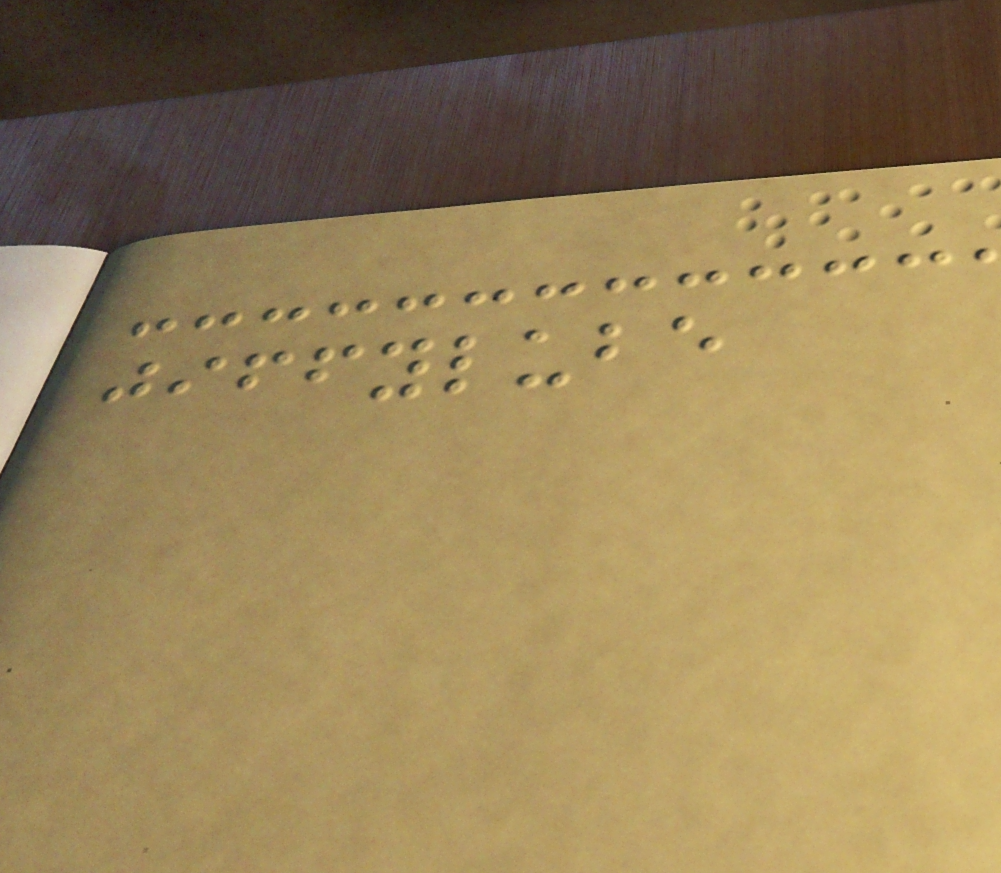jiffylube
